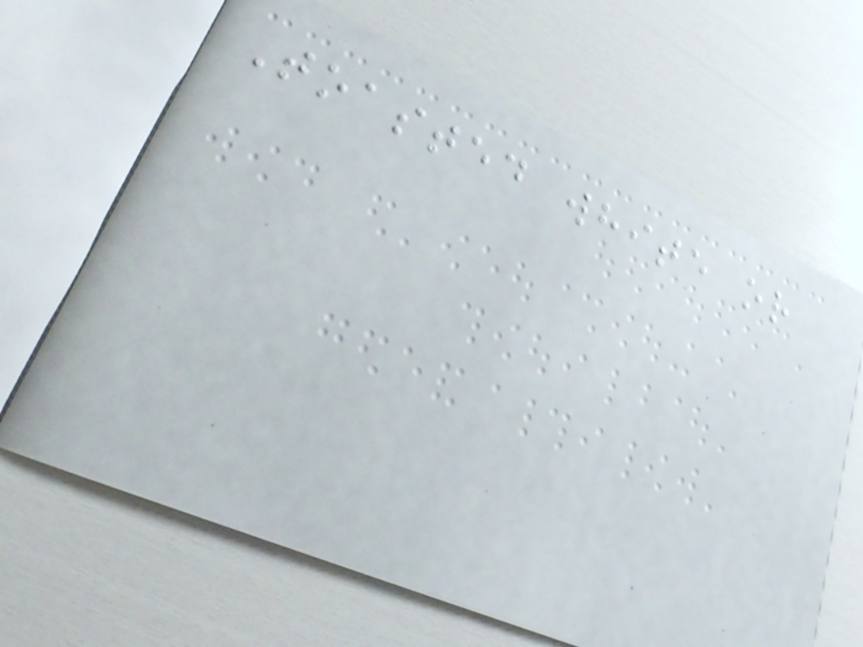Toasted white or
